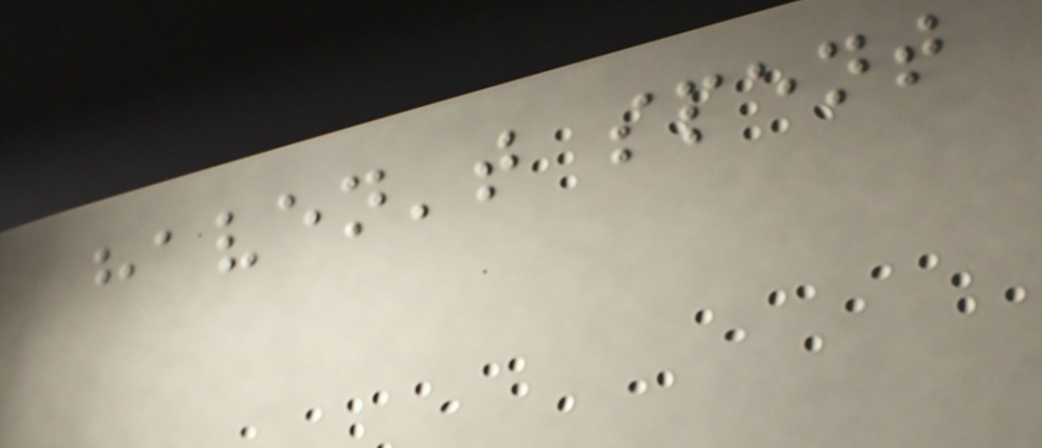haven't spent
